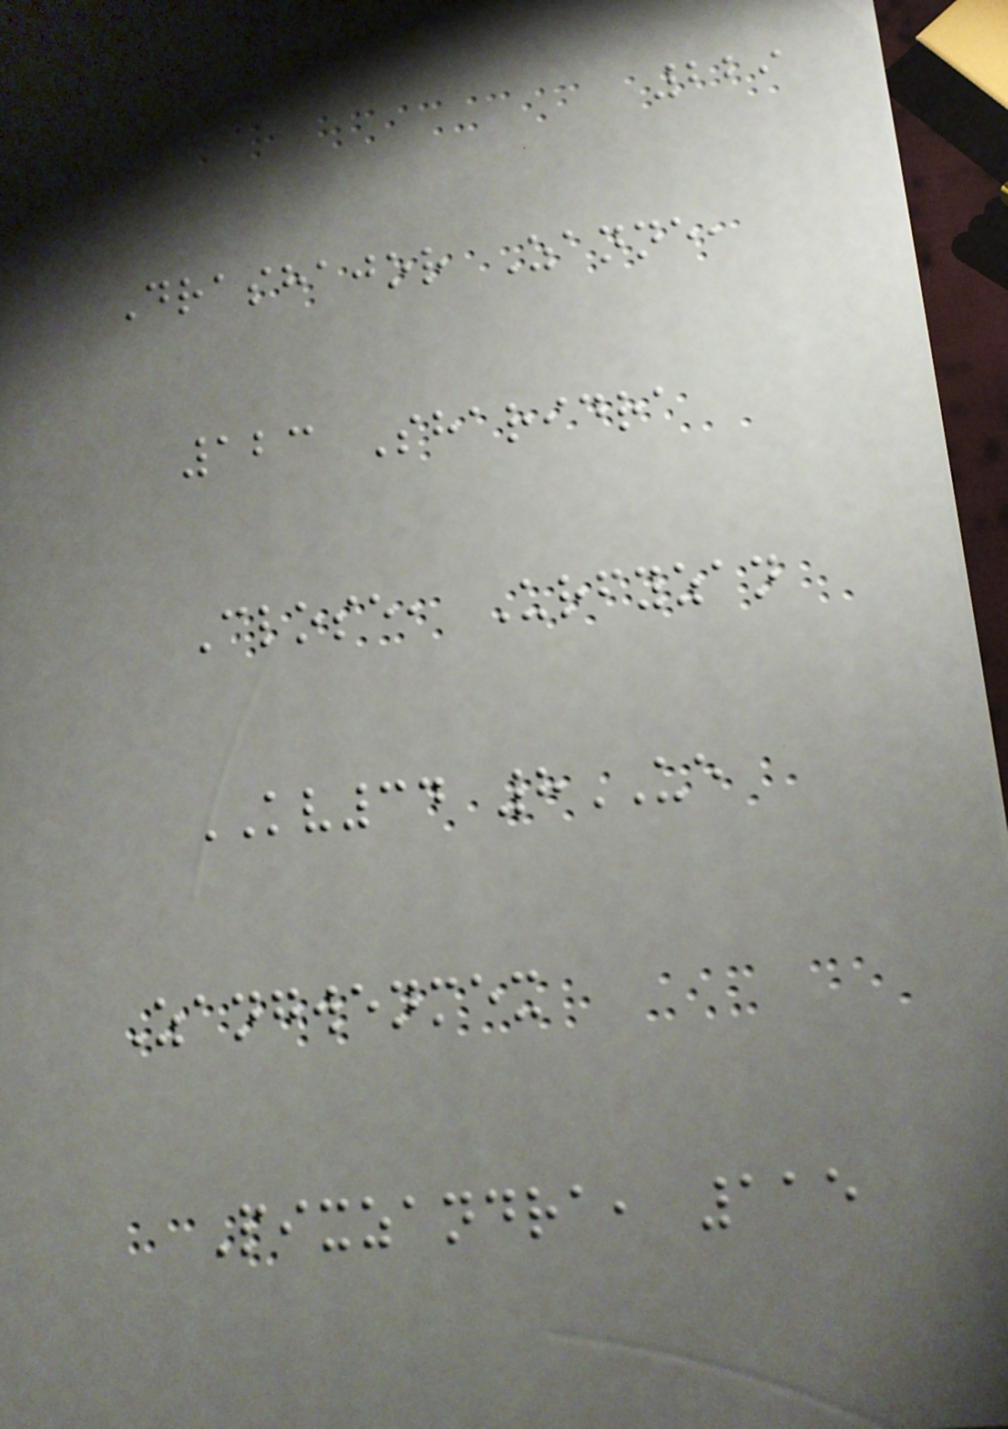229
Drashajor Zanne,
123 Sharidra
Close, Urfyzan
KV34 8UE
Zangwenmex
Pixzandra, 115
